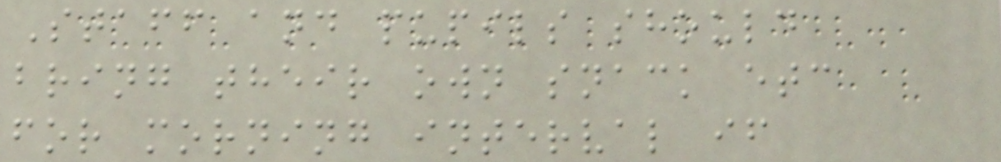Staff and pupils should
bring their own snack etc
for morning interval if
